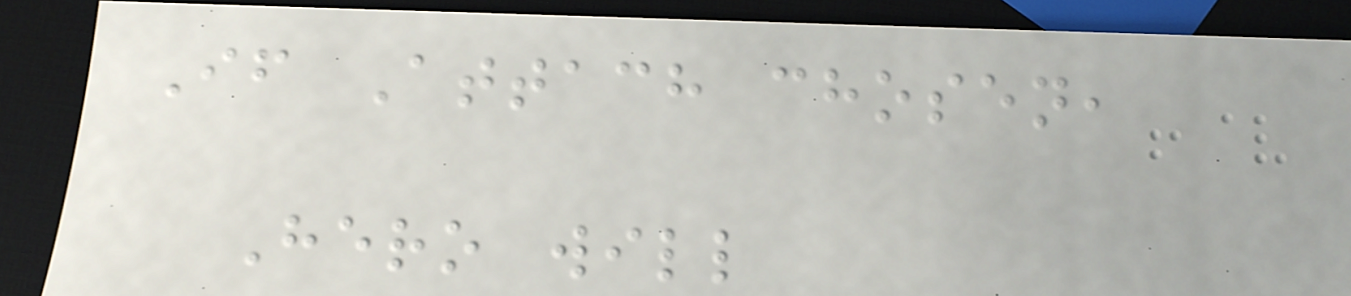If Attach chosen,
Hero will
